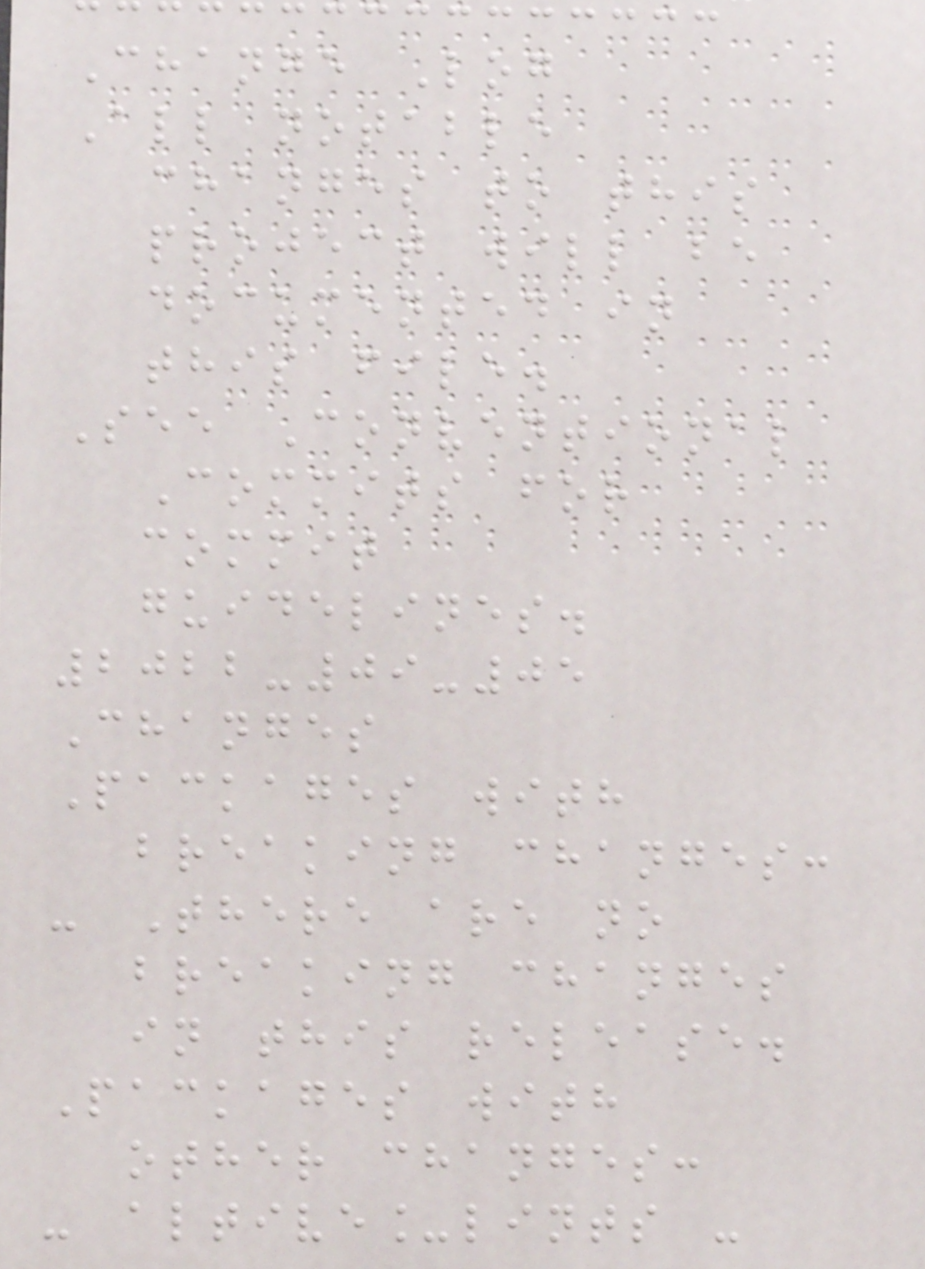Change Log
All notable
changes to this
project will be
documented in
this file.
See Conventional
Commits for
commit
guidelines.
2022-09-05
Changes
Packages with
breaking changes:
- There are no
breaking changes
in this release.
Packages with
other changes:
- altive_lints -
